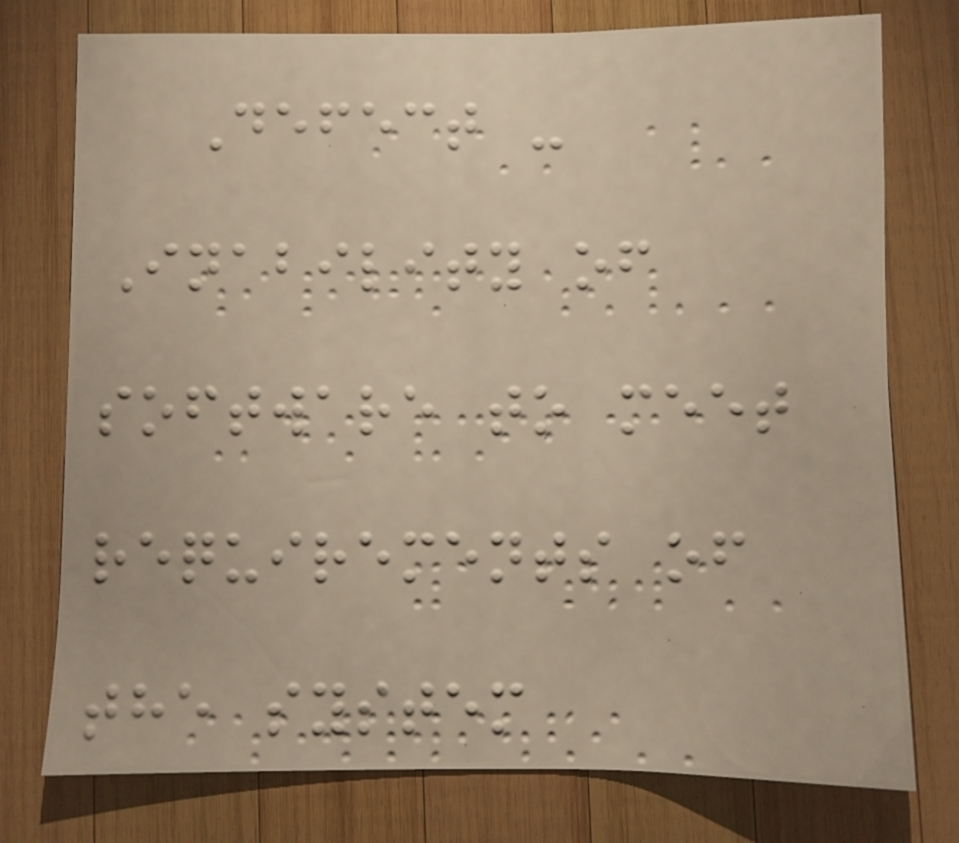Defect -
Inability of
software to meet
requirements of
the system
